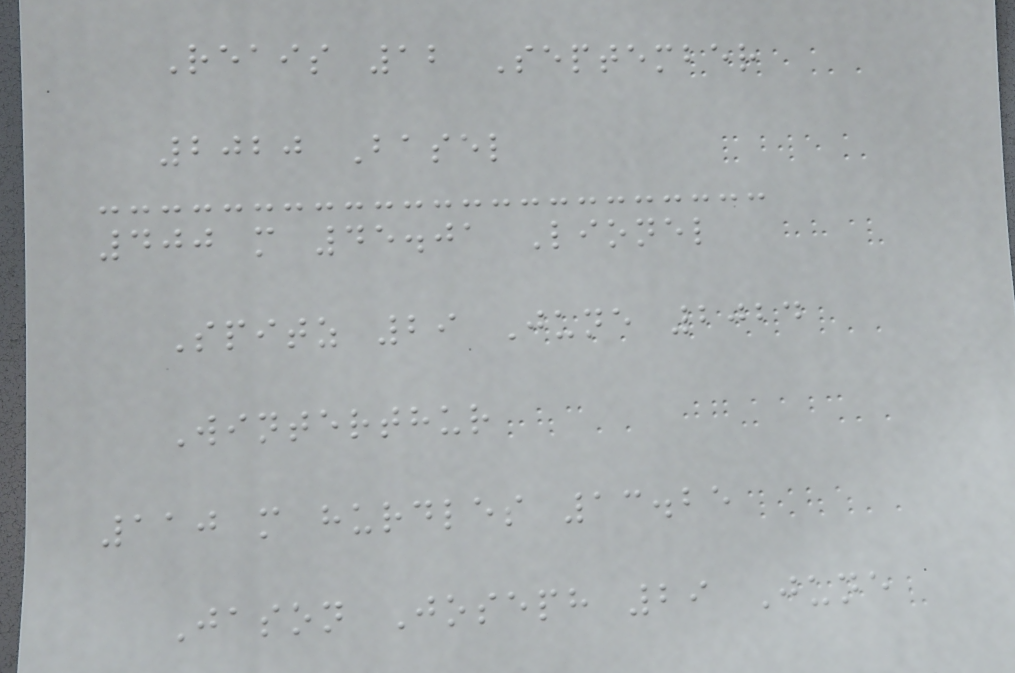Reais 12 September
2020 Basel
400 m 45.01 Lionel
Spitz 29 June 2024
Winterthur
110 m hurdles 13.25
Jason Joseph 29 June
